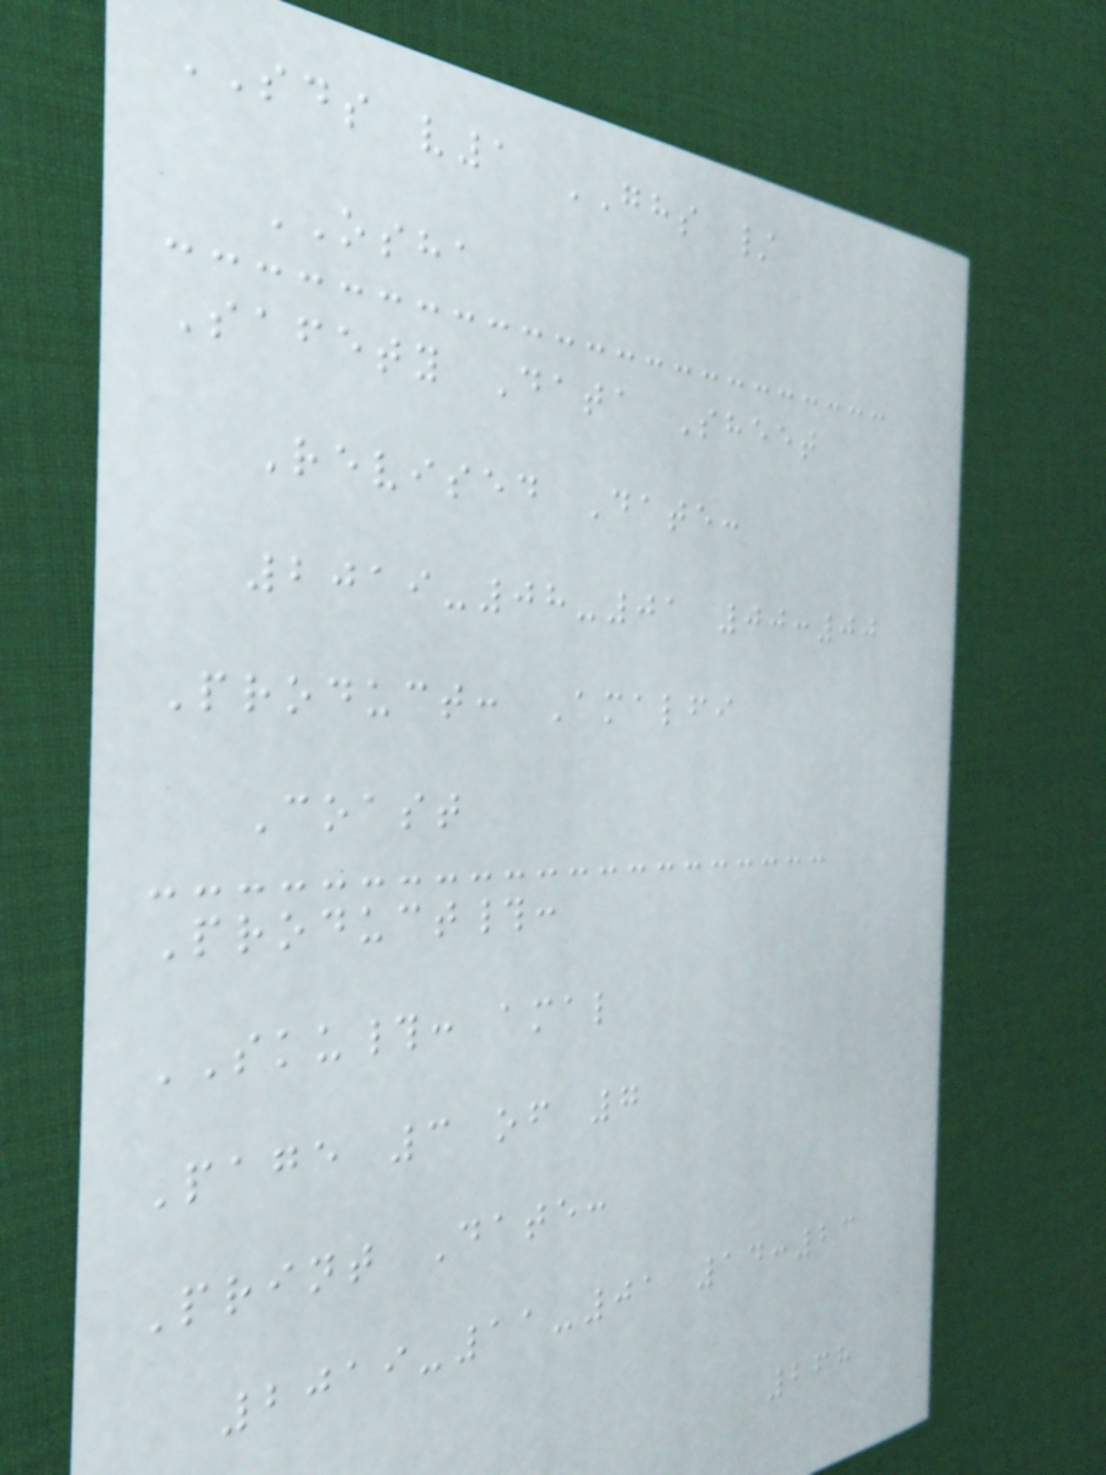SDS v1 GHS /
OSHA
Safety Data Sheet
Revised Date:
2019-08-01 00:00
Product: Amalfi
Coast
Product#:
SKU#: amal
Page 3 of 7
Print Date:
2019-11-01 14:23
268
